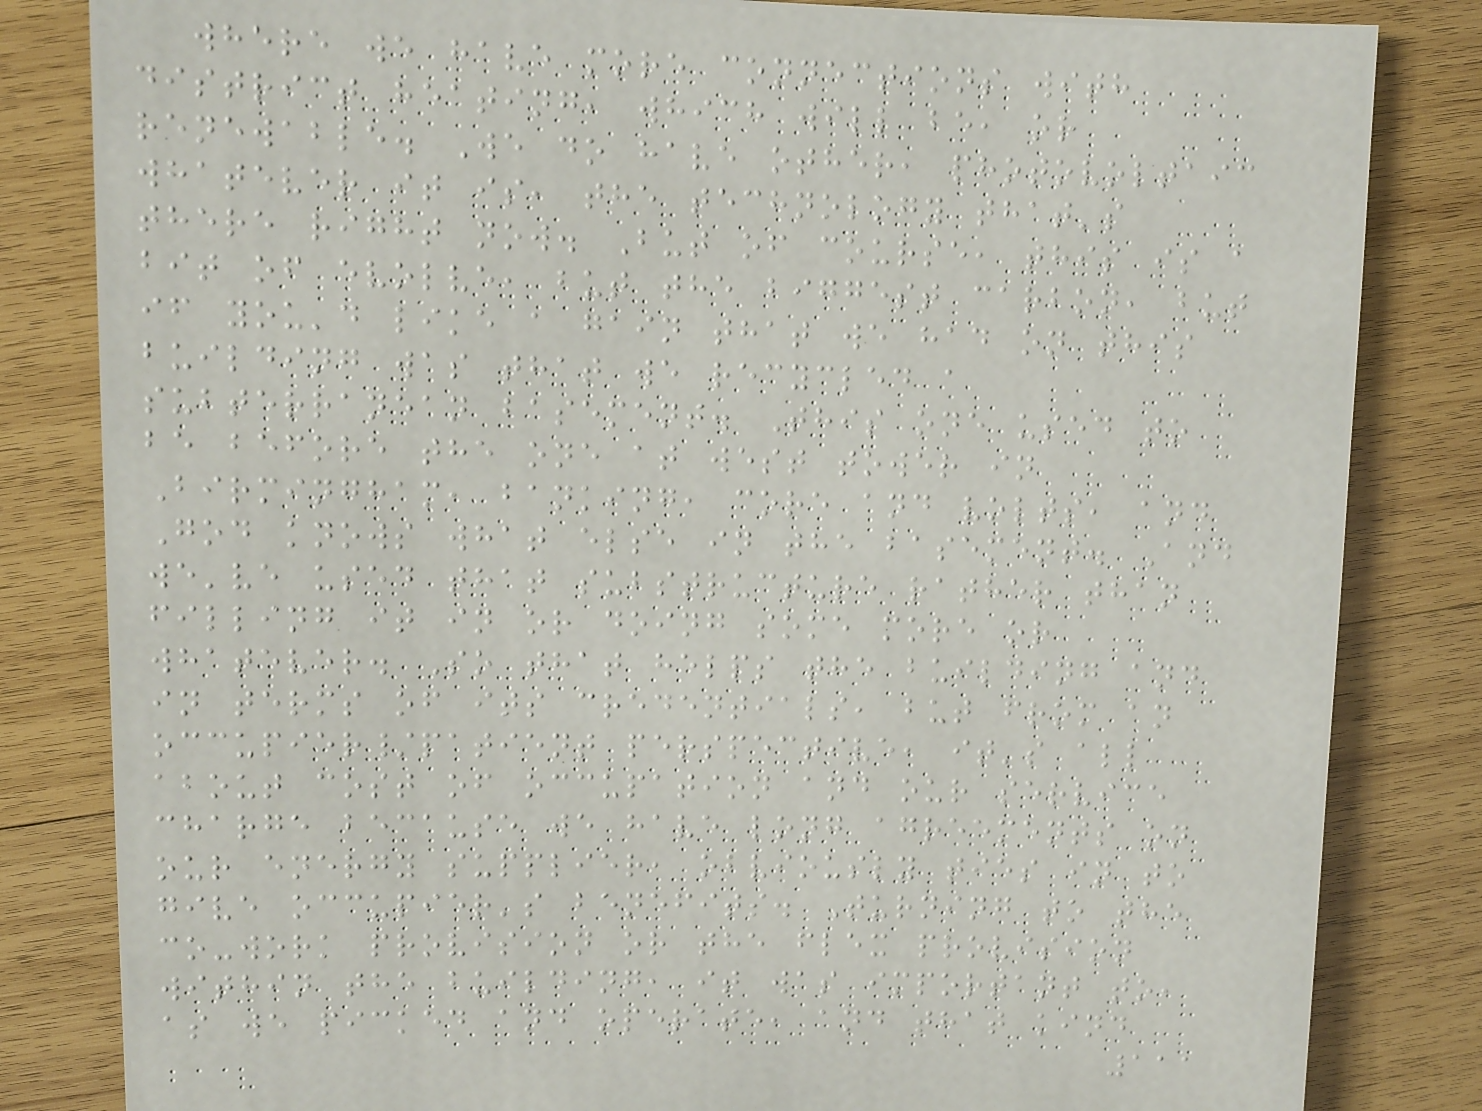where we have more connections with
district heating, which will be, or
renewable. We do have other, photovoltaic
whatever it is, the technology that's
there right now. But of course, this is a
bit of evolve, but the biggest carbon, but
if you'd like a gain that we had on this
building was that we recycled a
subterranean basement. This one used to
be before the one at west tower in
Birmingham, banking, core and volts, and
God knows what else in the basement. And
we've used that substructure rather than
filling it in or doing some more or
whatever. So that helps the building and
in terms of its credentials, but from an
occupier/patient perspective, it's all
about cost of occupation and our service
charge because we have long agreements on
our energy supplier, obviously ties in to
give occupier's benefits. Turning to the
co-work provision or the flex provision
within the building, it was important to,
as we picked and operate, and that kind
111
